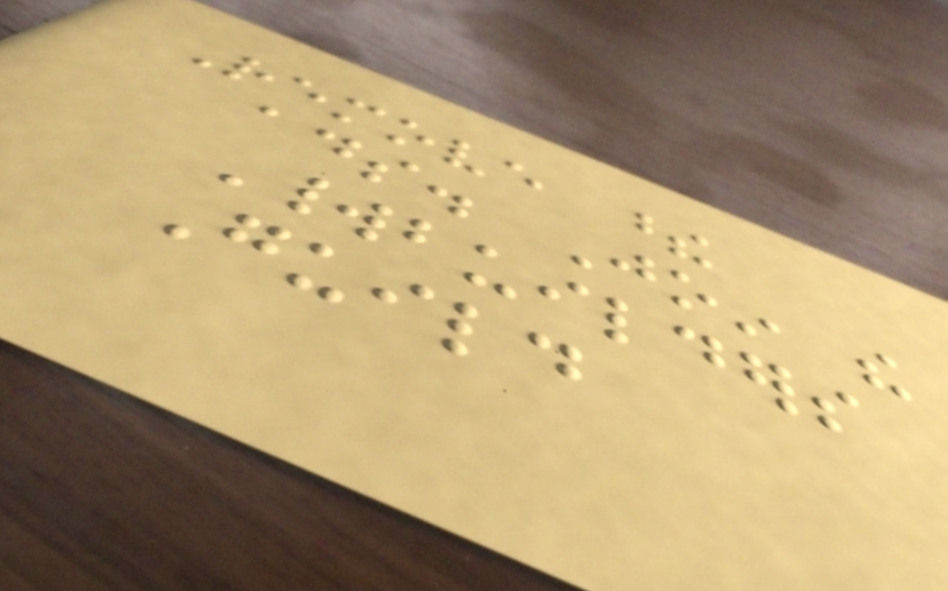Remove these
ads. Join the
Worldbuilders
Guild
